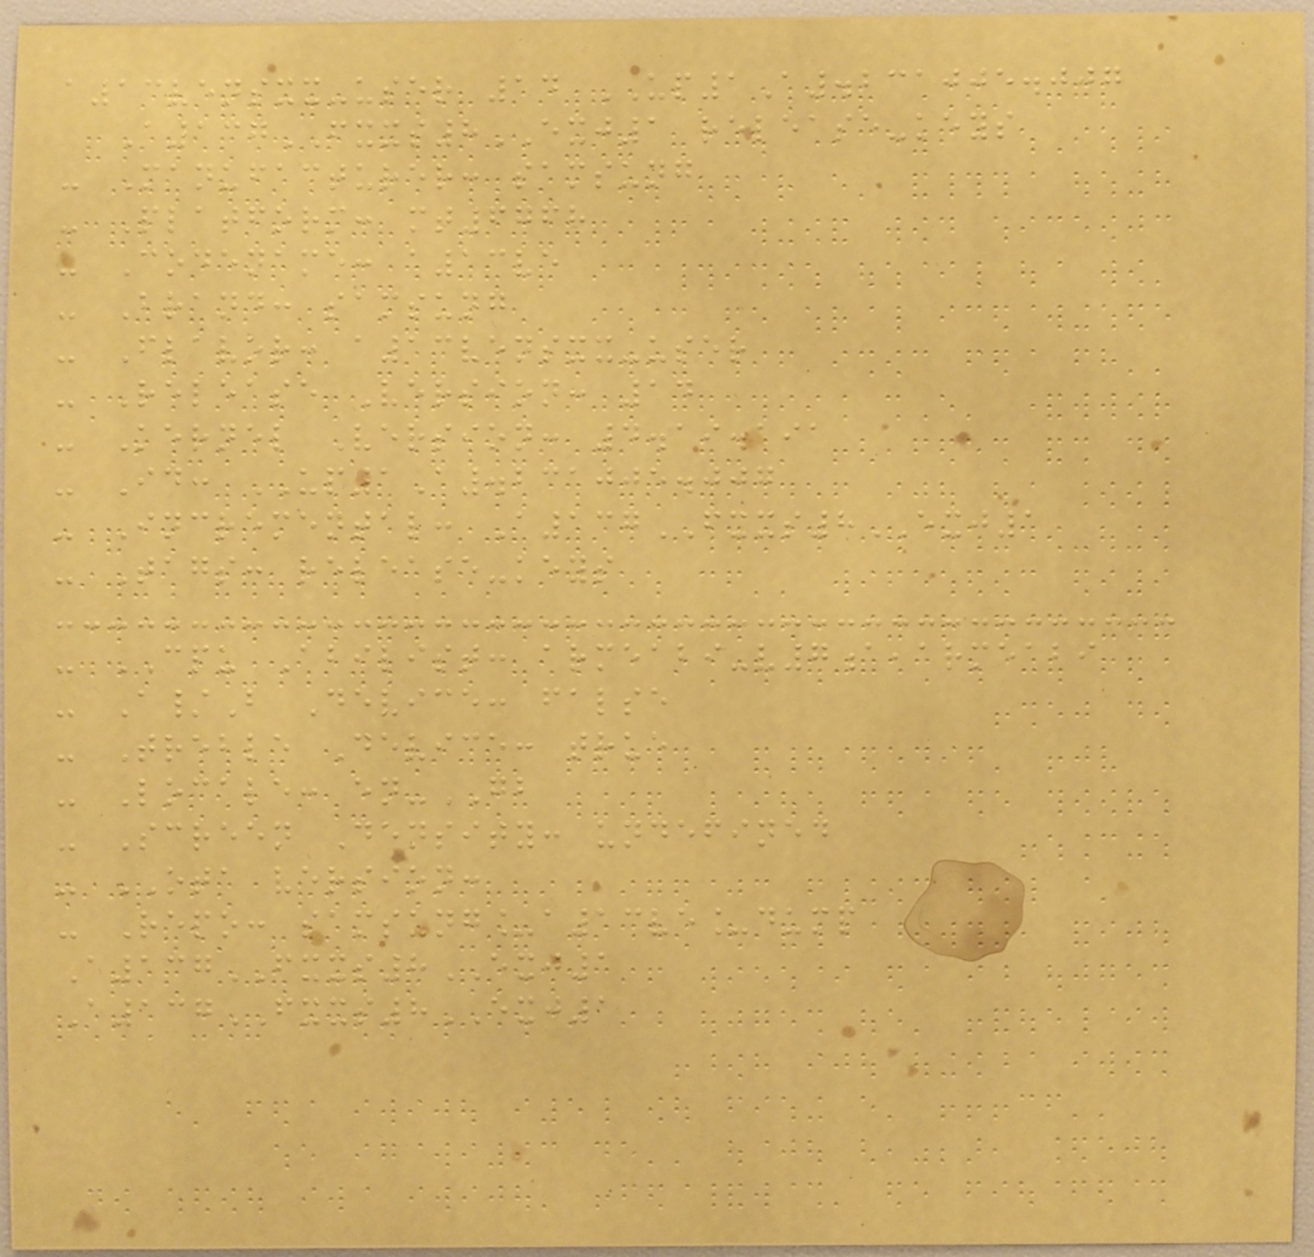a13vensxx-user 14 UP1A.231005.007
A137FXXS8EXJ1 release-keys
- Manufacturer: samsung
- Platform: mt6768
- Codename: a13ve
- Brand: samsung
- Flavor: a13vensxx-user
- Release Version: 14
- Kernel Version: 4.19.191
- Id: UP1A.231005.007
- Incremental: A137FXXS8EXJ1
- Tags: release-keys
- CPU Abilist: armeabi-v7a,armeabi
- A/B Device: false
- Treble Device: true
- Locale: en-GB
- Screen Density: undefined
- OTA version:
- Repo: samsung_a13ve_dump
A137FXXS8EXJ1
A137FXXS8EXJ1
